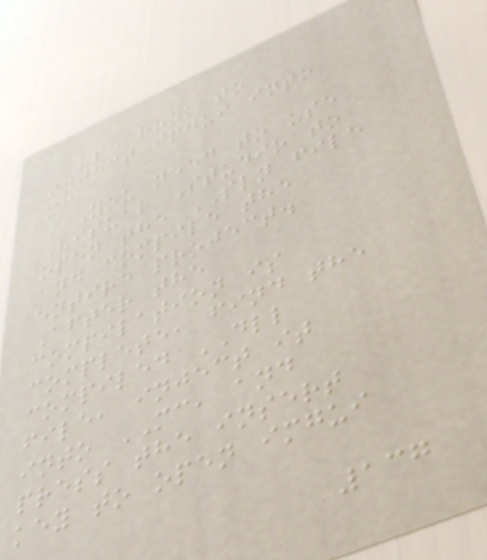use hook to
inject imgui into
mc
You need to use
Visual Studio to
open the SLN file
and compile the
entire project.
After the
compilation is
complete, find the
compiled DLL
file, inject it
into MC, and
press the insert
key to open imgui
137
